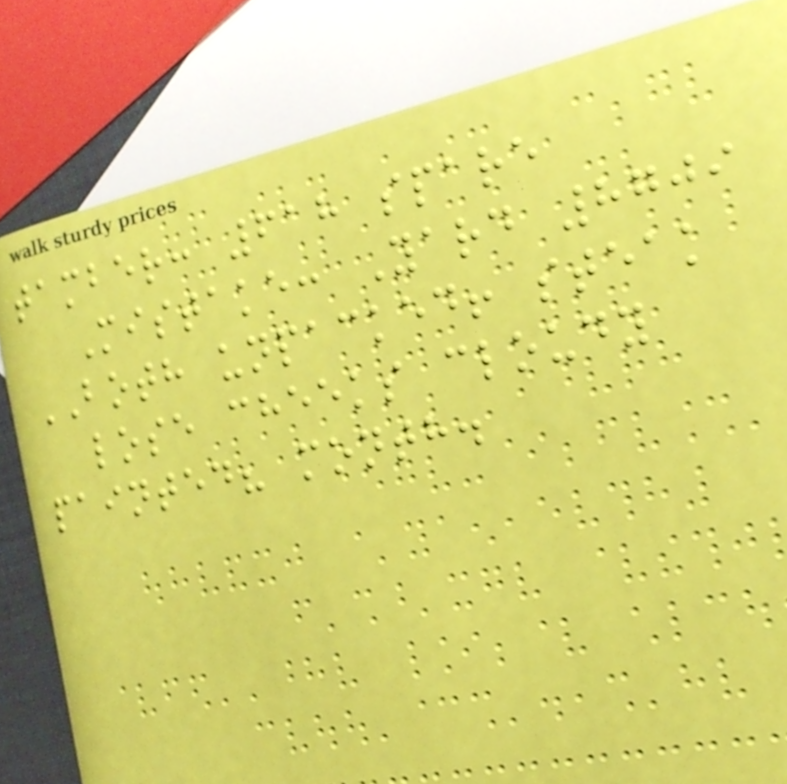tamber: 618 spare
Mistake: Yard 8709
BOTH unpacked! steak
lose cheeks cloudy
painted? month.
